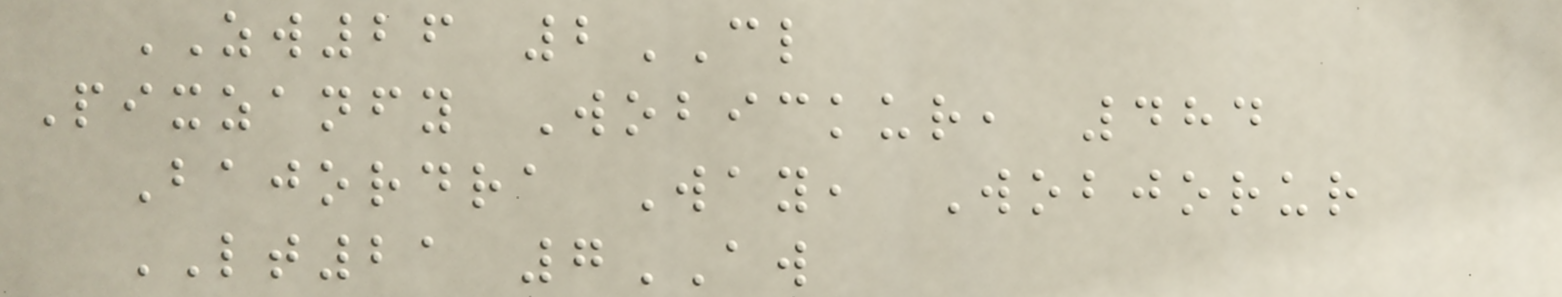ZW26 2CL
Pixzanfy Wobickur, 484
Bajordra Way, Wobjorur
LT21 7AW
